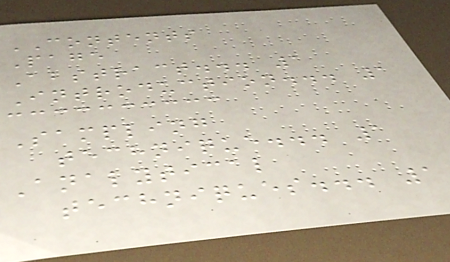CONTENTS
Page
Abstract... 1
Introduction... 1
Sampling
technique... 1
Analytical
techniques... 1
